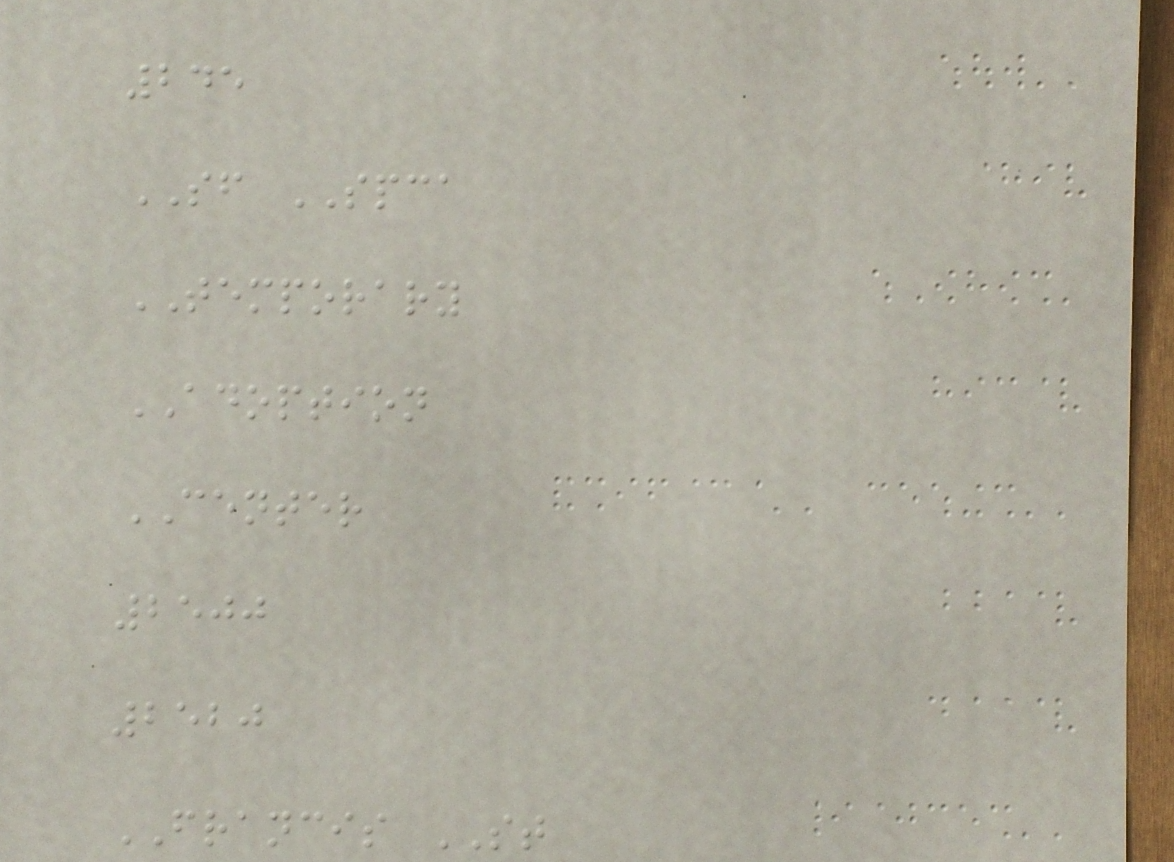245
SF SPCA
TEMPORARY
ADOPTION
CENTER
2500
2520
FRANCIS ST
